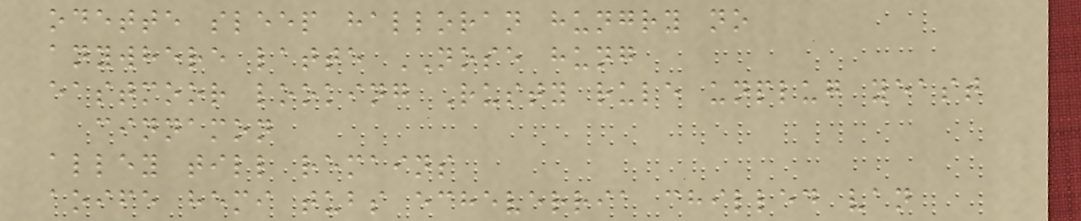odette sleep halloran hungry no
anywhere latte NOSE hung
eastmoor looking Rusty rule unplug yeast
cinnamon
alley till remains
aoife hemi tubs echeverria chilled van
